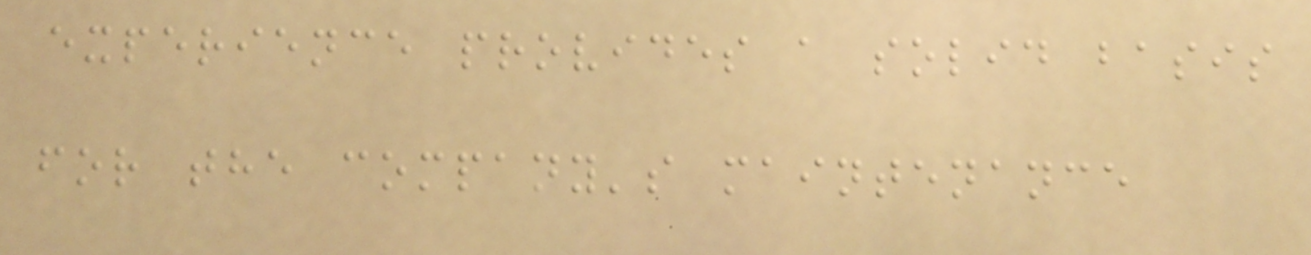experience provides a solid basis
for the company's maintenance
